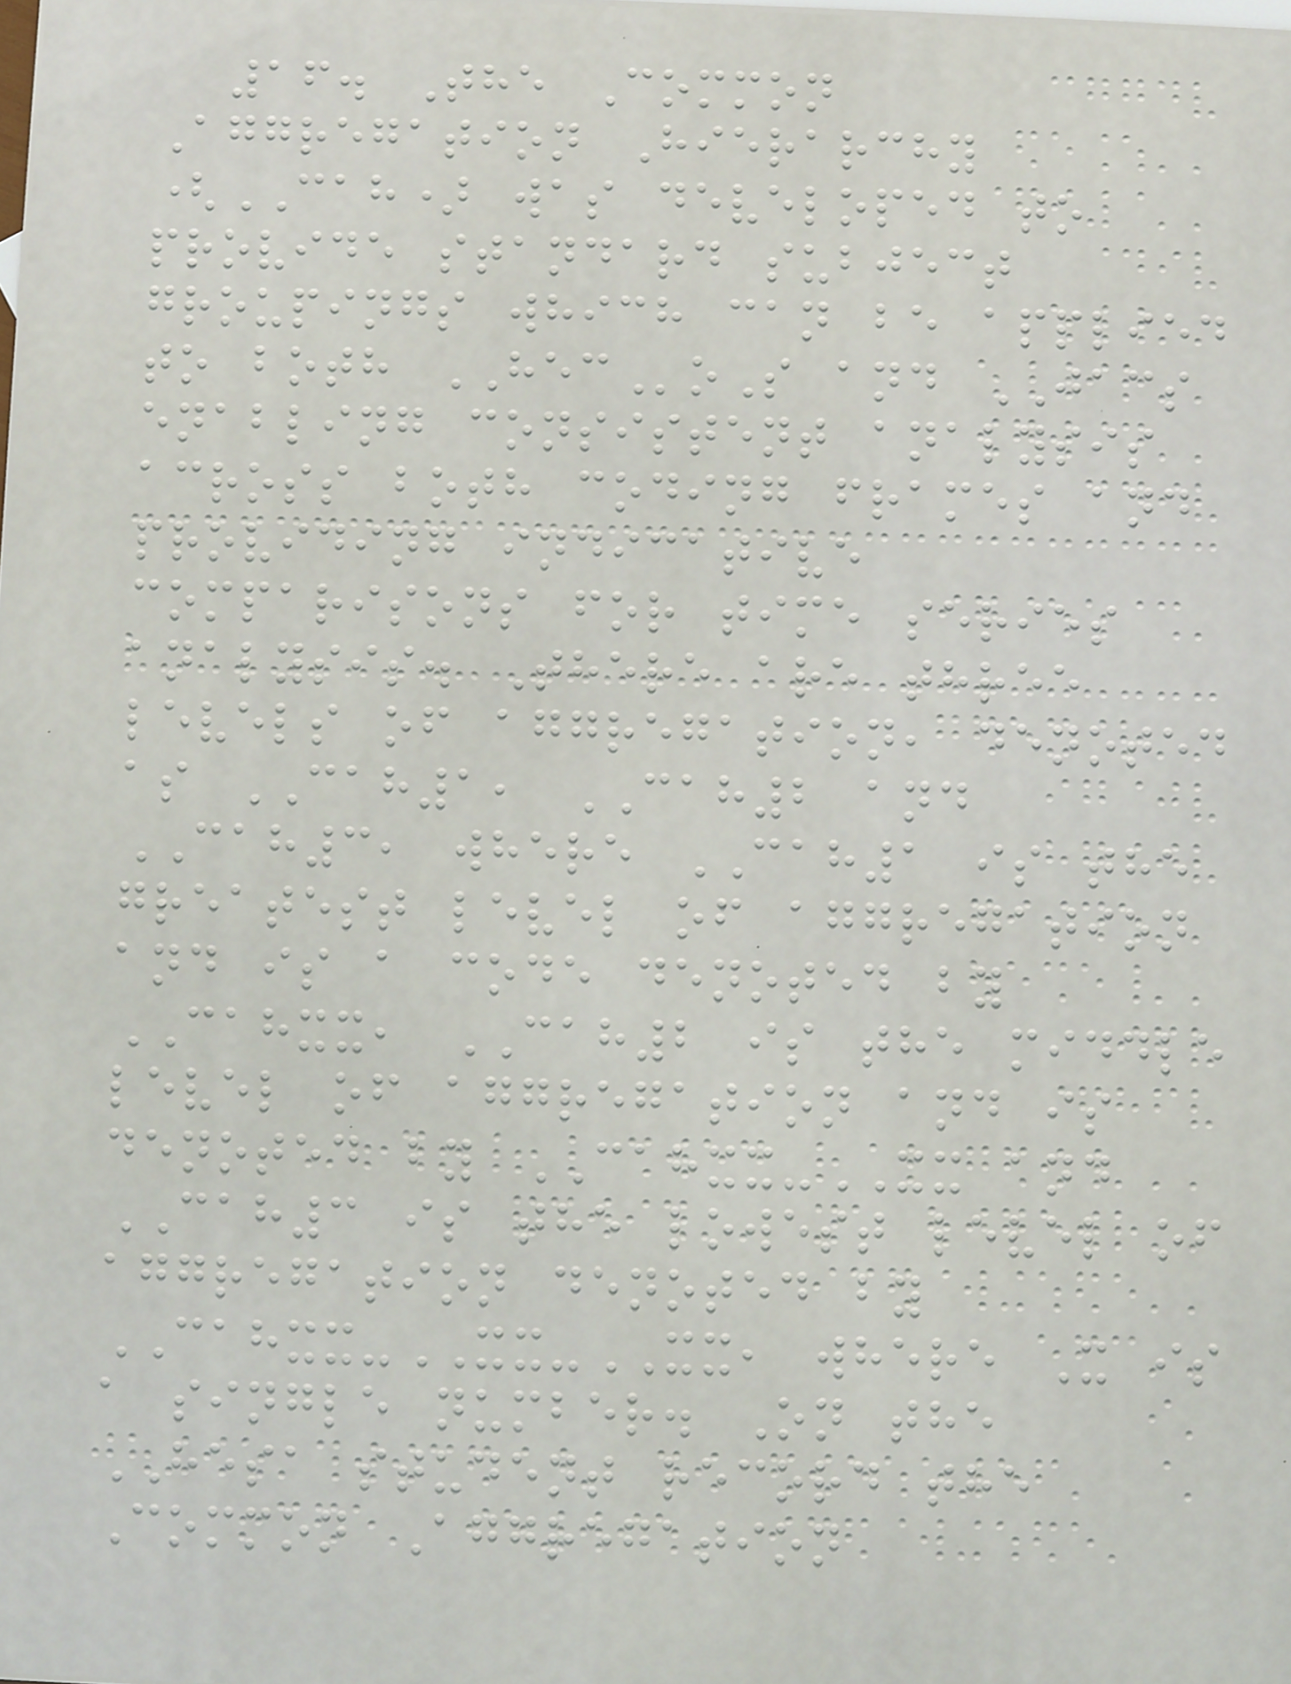16. The Common
Aggregation Hierarchy
(CAH) was developed to
provide standard subject
groupings which can be applied
to both HECoS and JACS
enabling consistent analysis
across both coding frames and
providing indicative
comparisons for time series
analysis. There are three
levels of aggregation, denoted
as CAH1, CAH2 and
CAH3, where CAH1 is the
greatest level of aggregation
and is a code denoted by
CAHXX, CAH2 is the middle
level of aggregation and is
denoted by CAHXX-XX and
CAH3 is the lowest level of
aggregation denoted by
CAHXX-XX-XX, where X is
a single number. On the
HESA student record the
Common Aggregation
